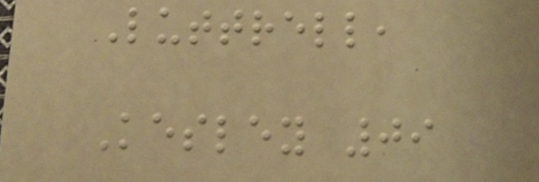Luttrell,
Kesley 09
